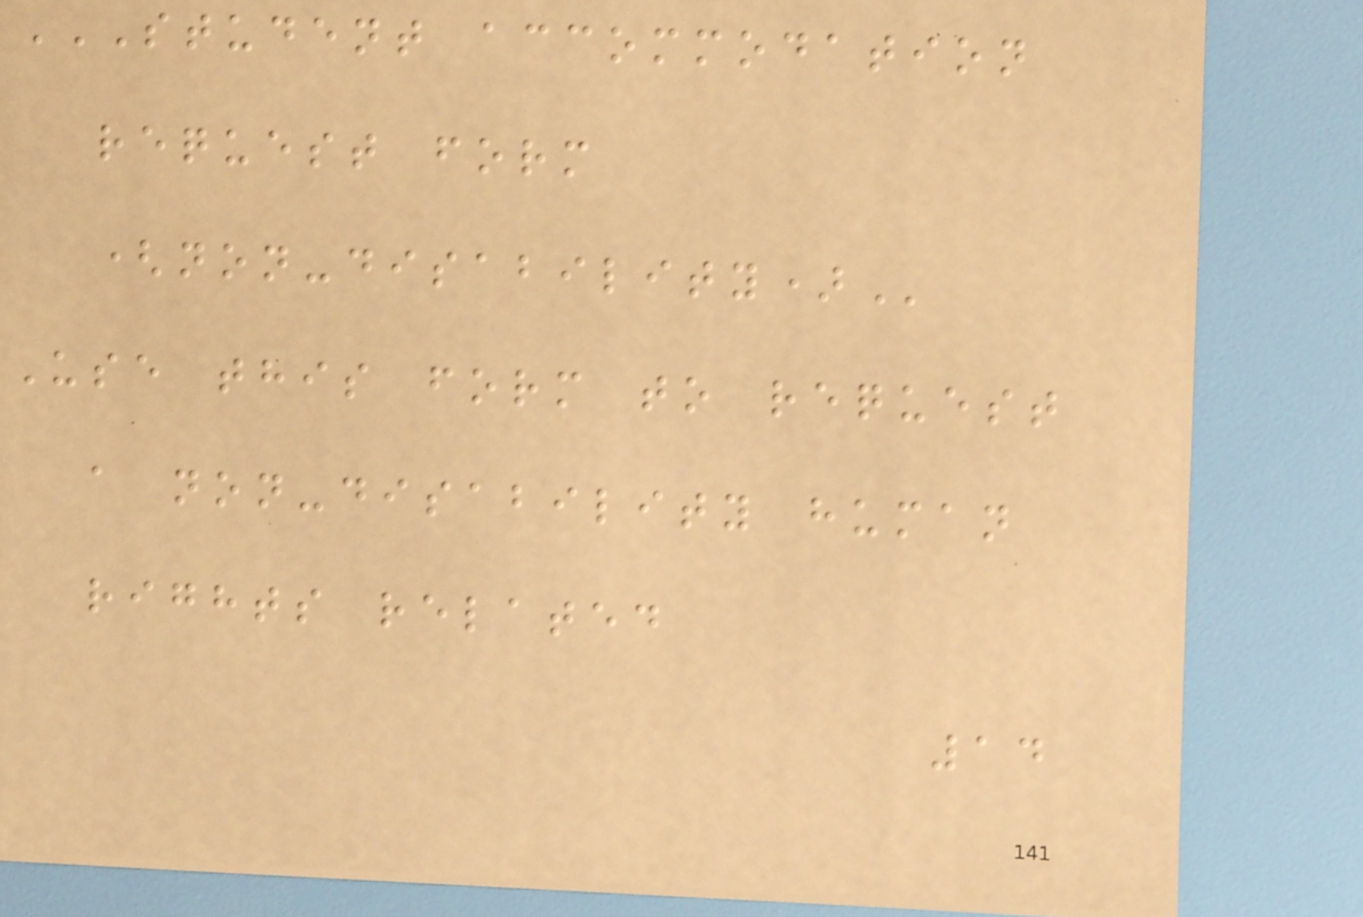STUDENT ACCOMMODATION
REQUEST FORM
(NON-DISABILITY)
Use this form to request
a non-disability human
rights related
14
